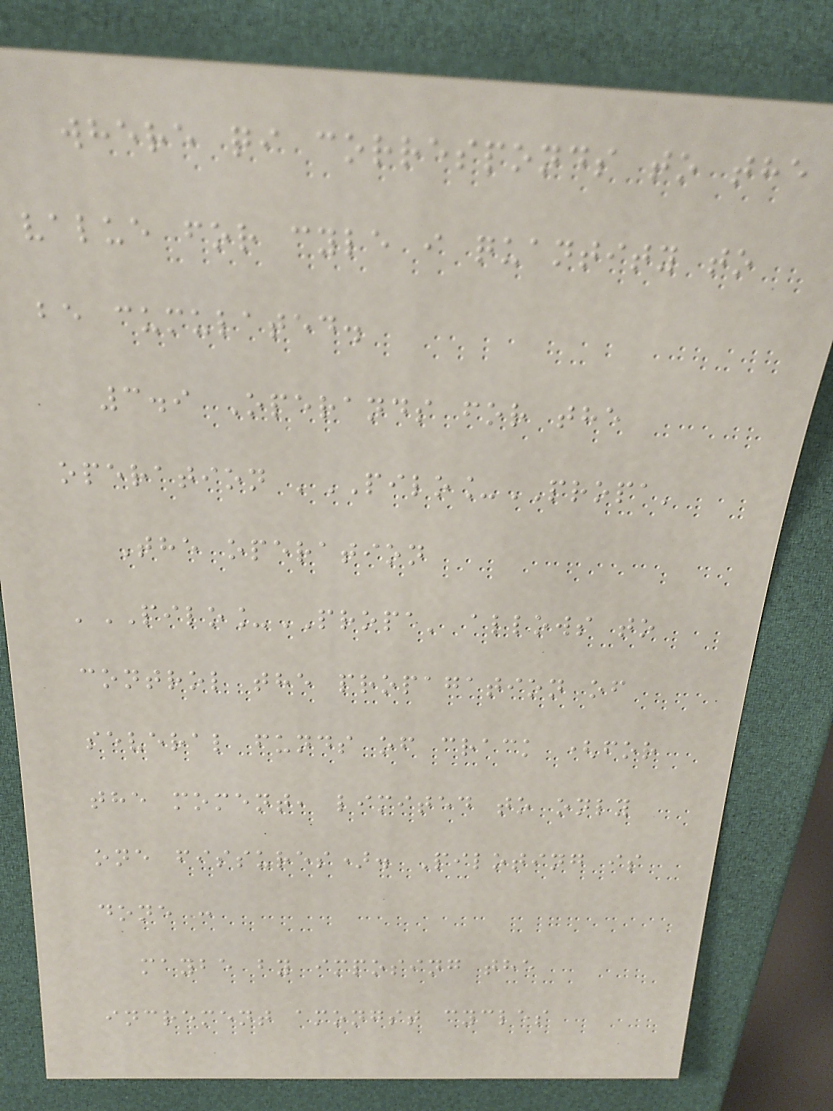where qi corresponds to the
value for cyle i quantity to
be cumulated.
3.9 Operands for the
operation 'PILO_PROPA'
The operation
'PILO_PROPA' allows to
control the propagation of
several funds of crack (for
the moment, limited to only
one fissures). Piloting is
done :
maybe by imposing the
increment amongst cycles
